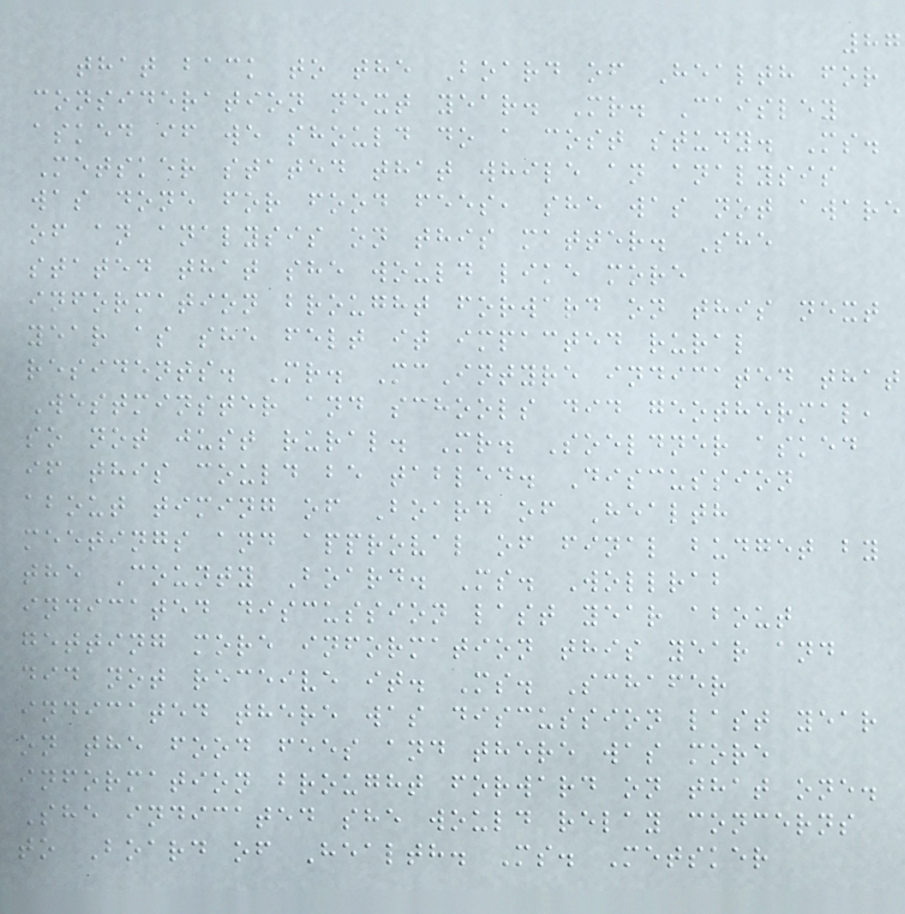87
that back to the Board of Health for
consideration next year. Mr. Caisley
asked if we should do a cost study. Ms.
Metsker stated that while an analysis
was done for food fees, she was not aware
of an analysis on this matter. She
stated that she would like more
information brought forward on this next
year as she felt it impacted rural
residents. Mr. McIntyre indicated that
Westminster and schools did geothermal,
so not just rural. Mr. Soeldner asked
if this could be tabled. Discussion
about timing of Board of Health
meetings and approval of final budget by
the County Board. Ms. Wollrab
indicated discussion last year about
getting more information this year and
did not receive it. Ms. Schafer
indicated there was discussion last year
on the food fees and there was more
information brought forward on that one.
She indicated she would relay concerns
to Board of Health. Ms. Metsker
